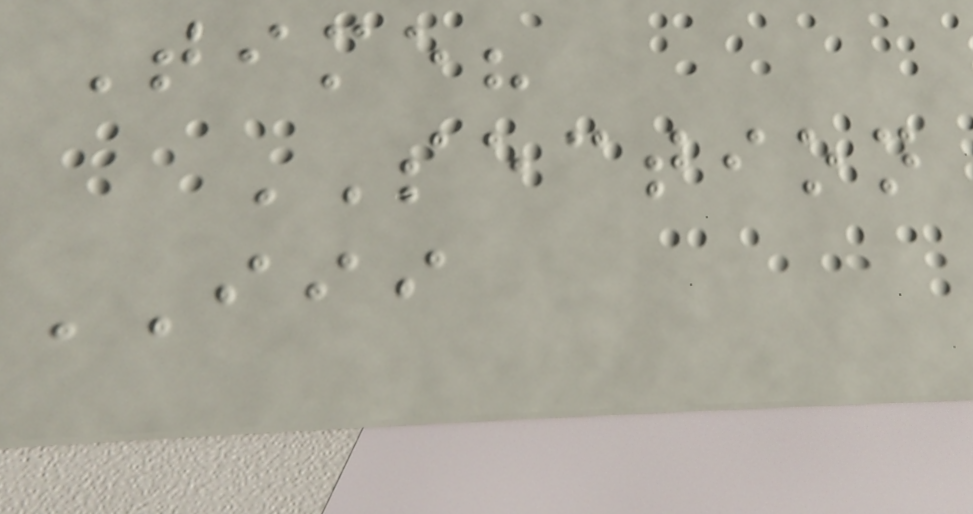Time?
SECTION
III
